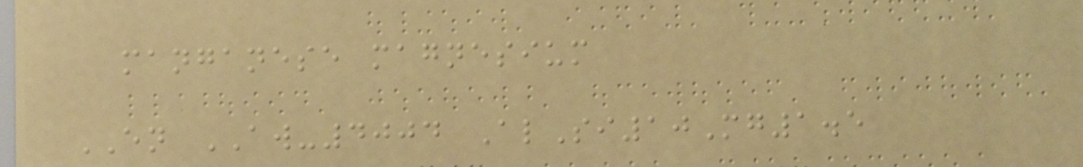manganese magnesium
EN AW-4004 AlSi10Mg1.5
